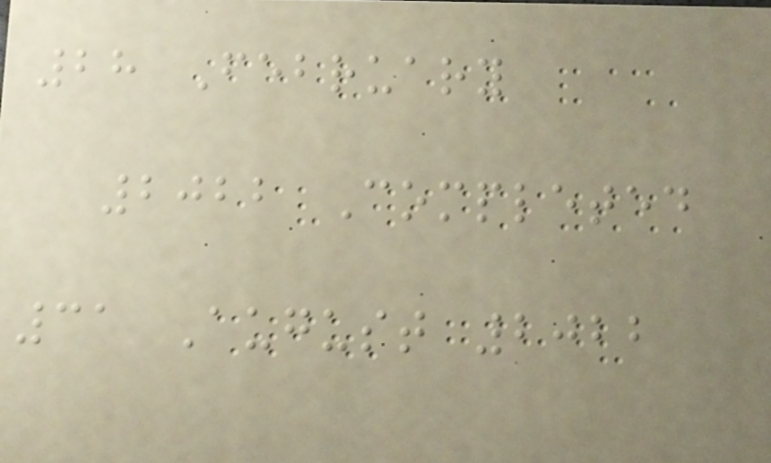28 February
2022 Completed
31 August 2022
